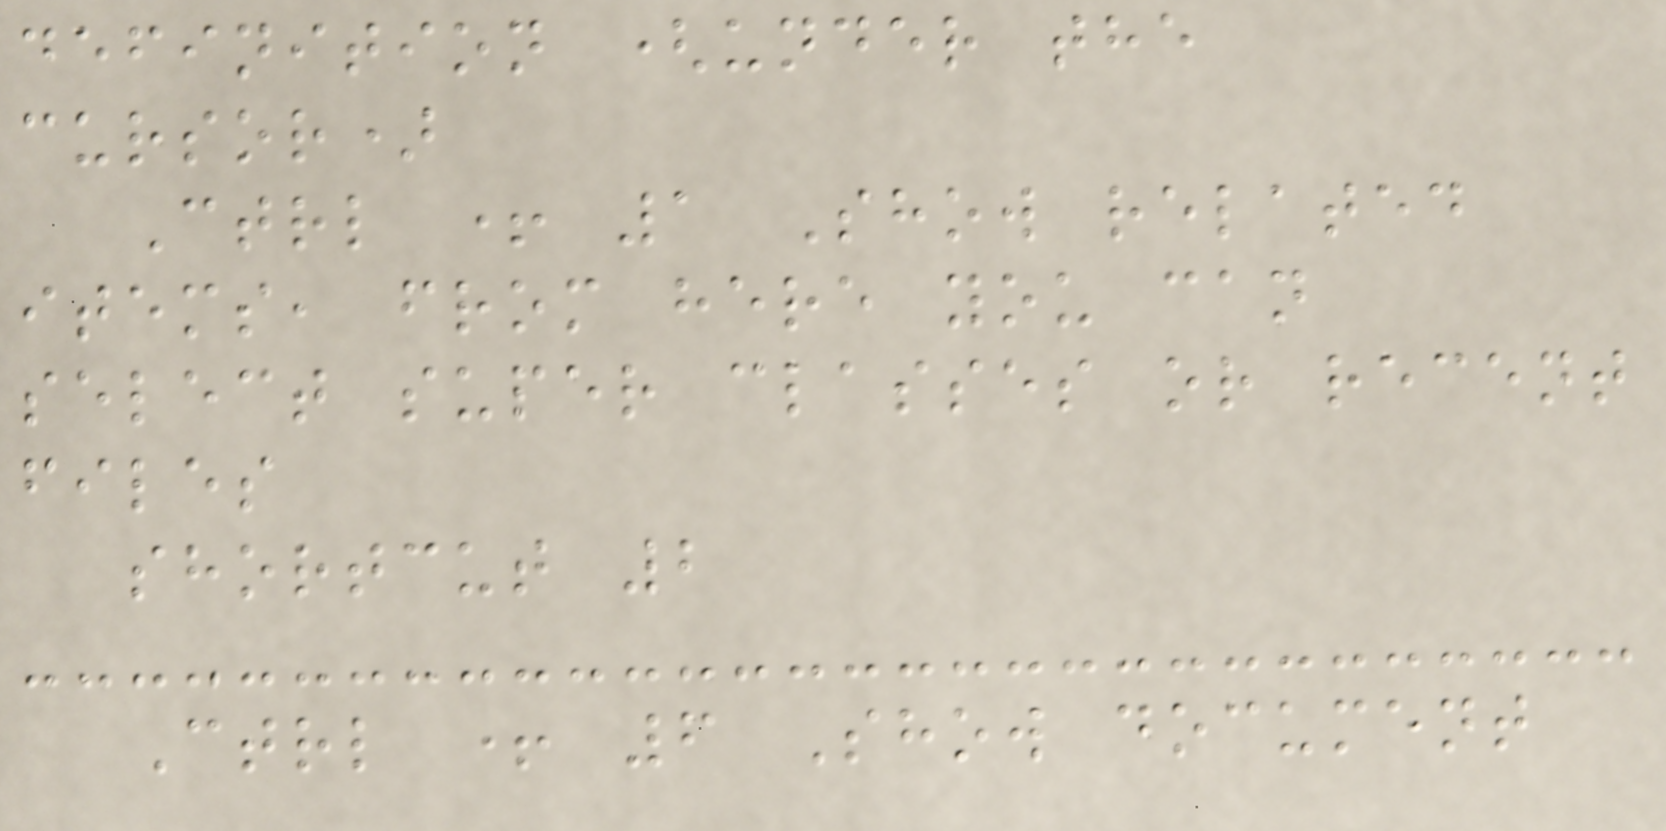definition (under the
cursor)
Ctrl + 1 Show related
items, from here you can
select super classes or recent
files
shortcut 2
Ctrl + 6 Show document
